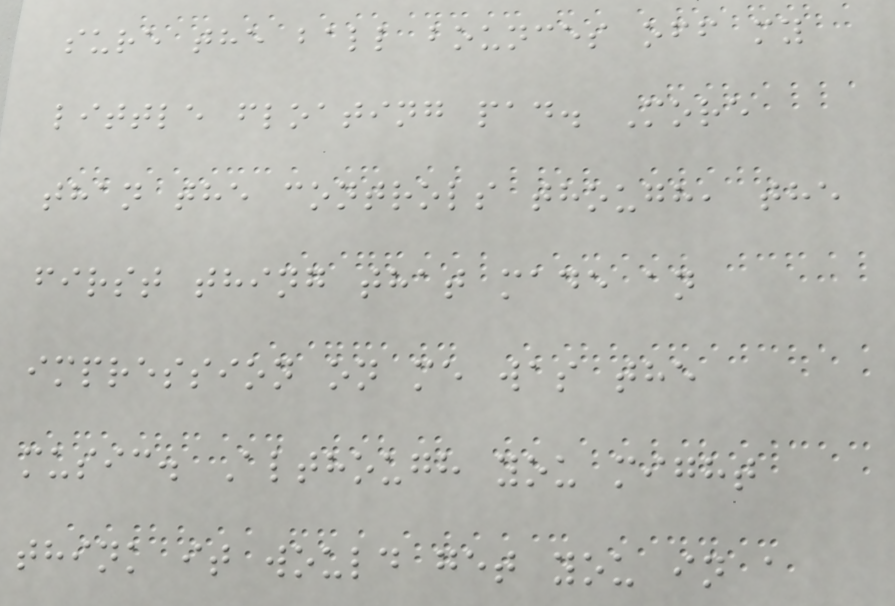sure the ball bounces off my
little floating pad. More
than the controls though, the
first thing that made an
impression on me was the
music. Although you might
think it would get you in a
